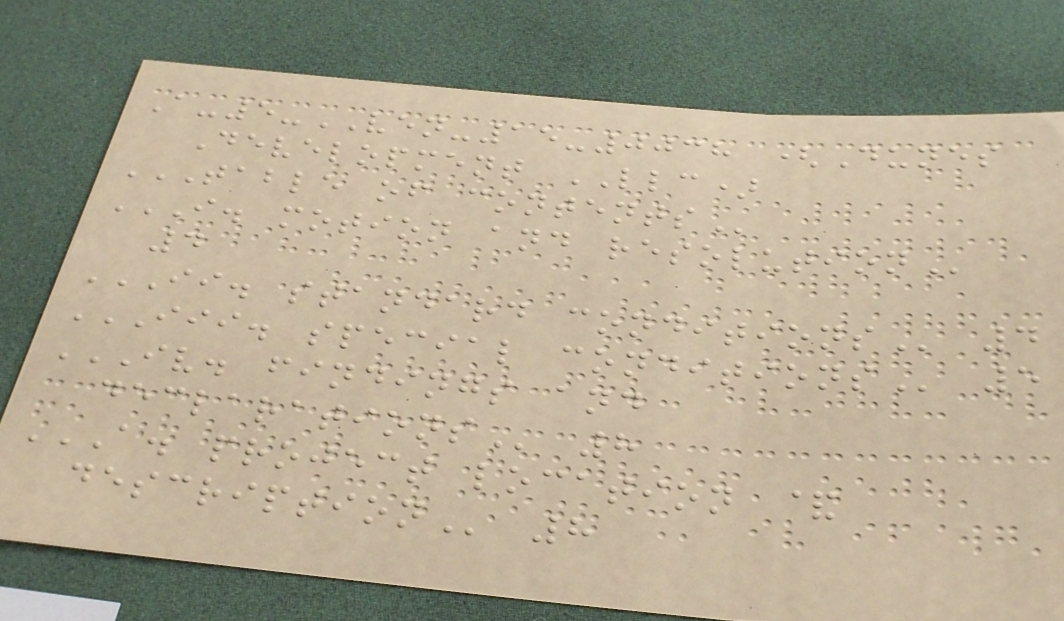A-5-VEN-15-0038 (Dunes
Development LLC)
TABLE OF CONTENTS
I. MOTION AND RESOLUTION
4
II. STANDARD CONDITIONS 4
III. SPECIAL CONDITIONS 5
IV. FINDINGS AND
DECLARATIONS 8
A. PROJECT LOCATION &
DESCRIPTION 8
